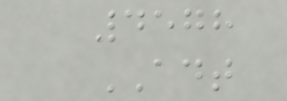4578
ADT
